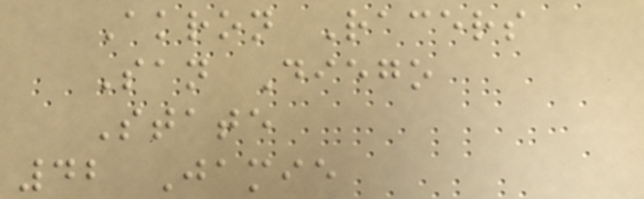Akron Racers
San Diego
State
42 Jamie
